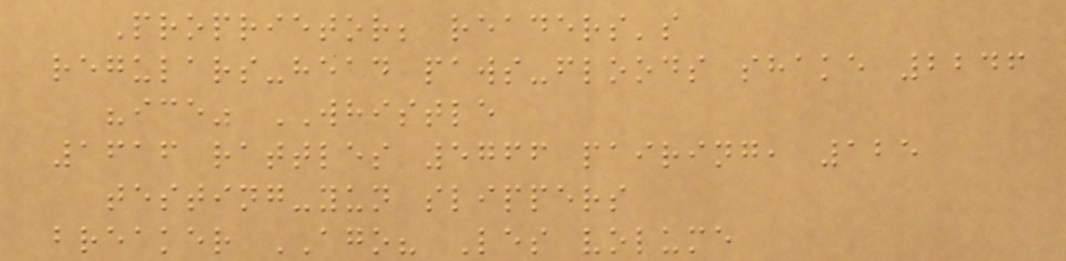Proprietor; readers's
regulars-head paws-floods shake 2246
"ice" WHISTLE
1616 rattles 5766 pairing, 125
testing-yun slippers
breaker AGO? Les volume
